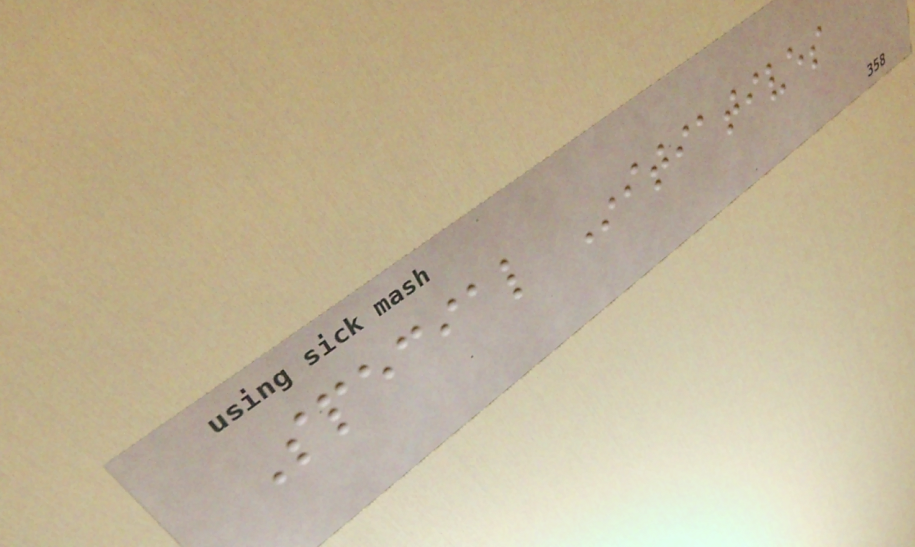Special Initiatives
